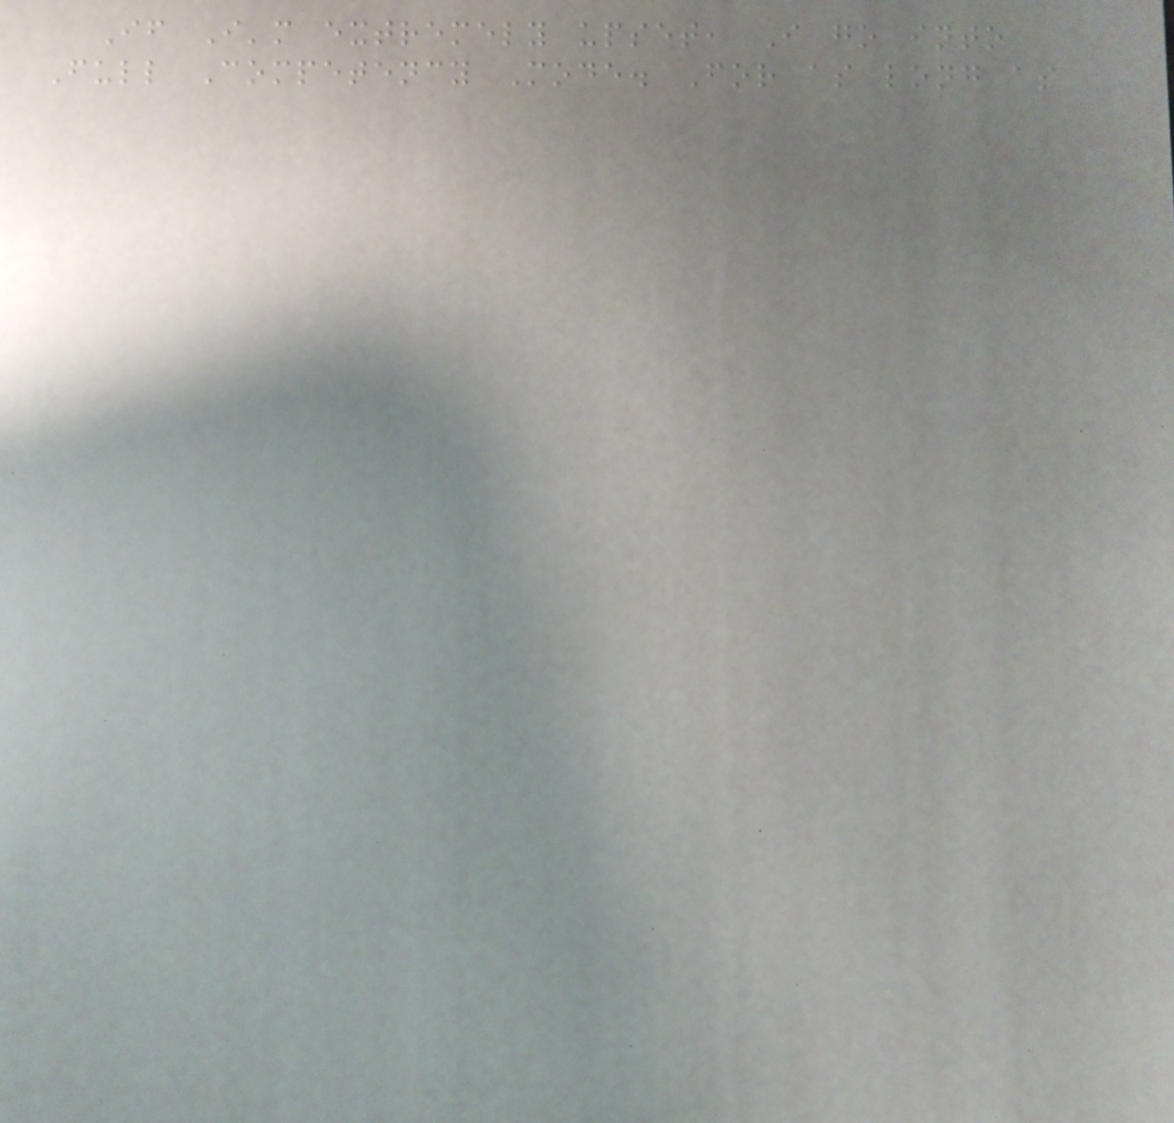If I'm extremely upset, I go into
Full Competency Mode. For as long as
